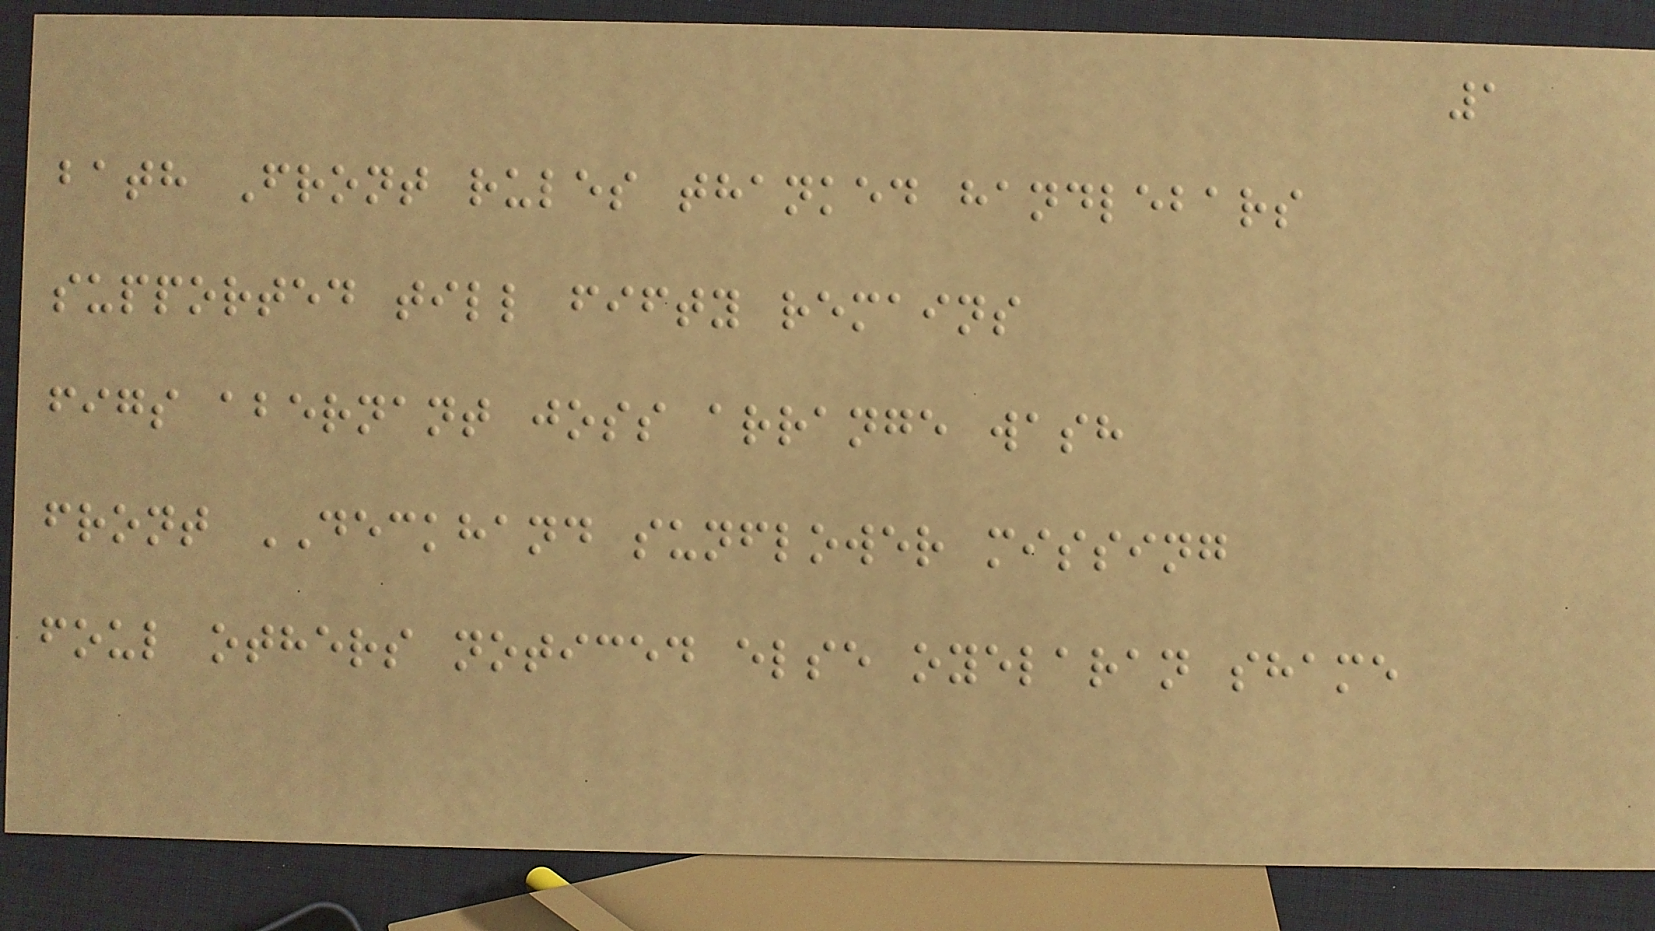1
bath Front rules thanked handlebars
supported till fifty remains
figs abernant joss arrange wash
front DECKHAND sunflower missing
foul others noticed else oyelaran shame
